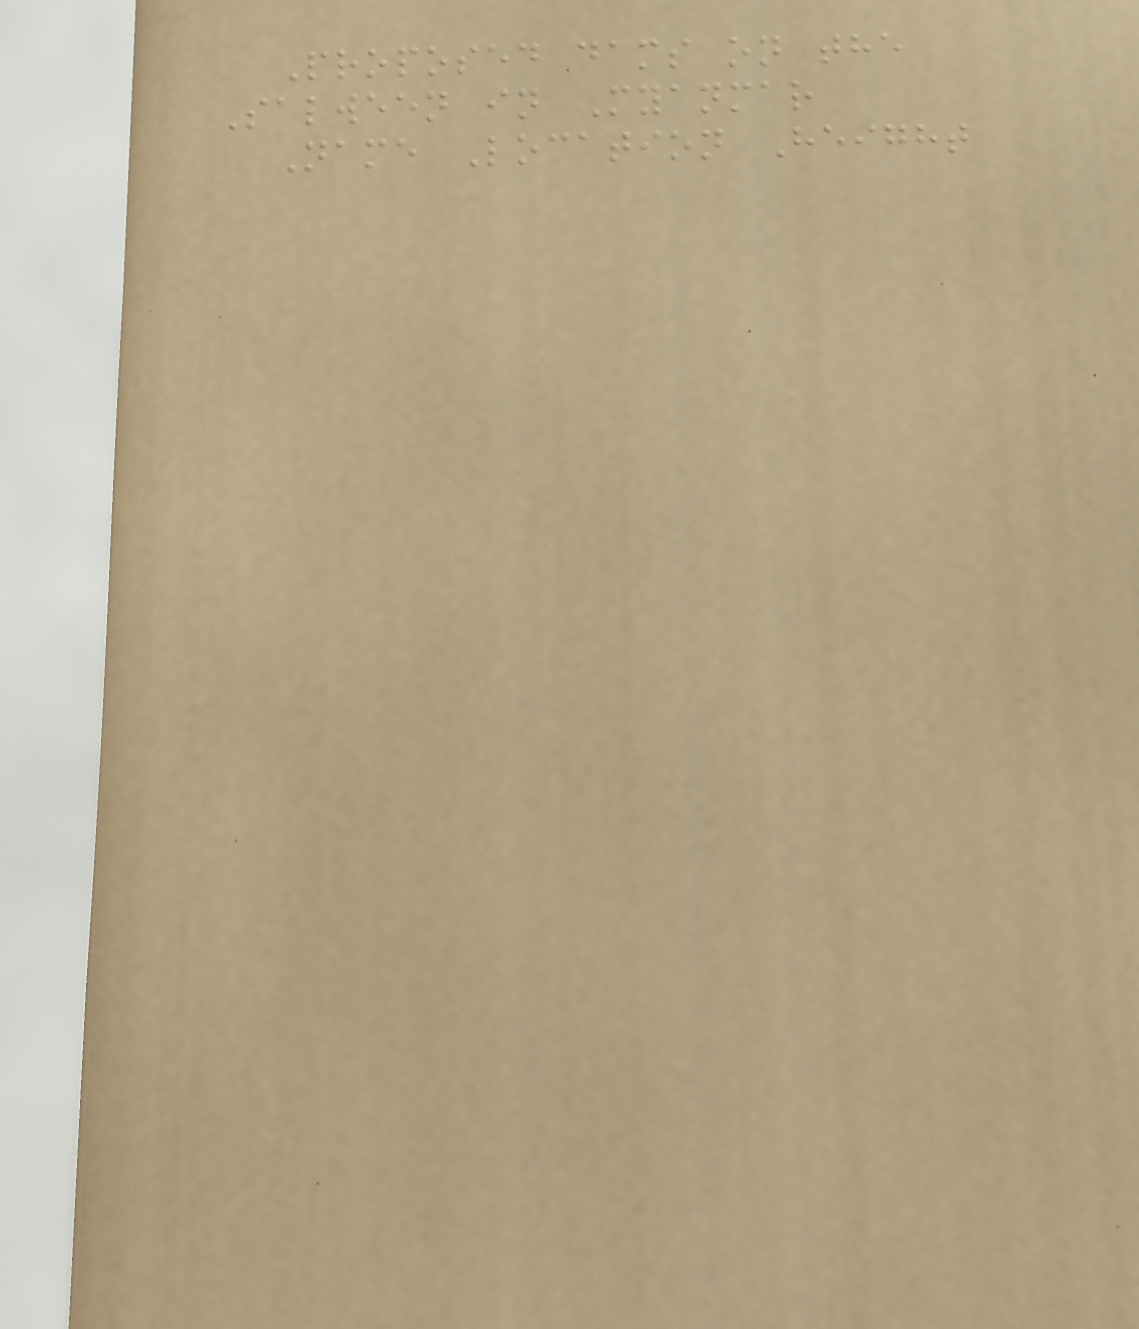Proposed dams on the
Salween in Myanmar
Name Location Height
